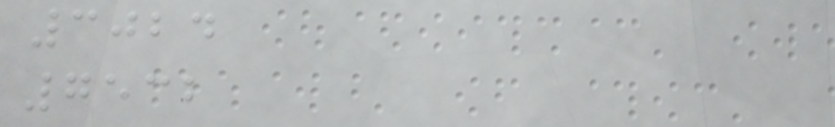3024
7532
